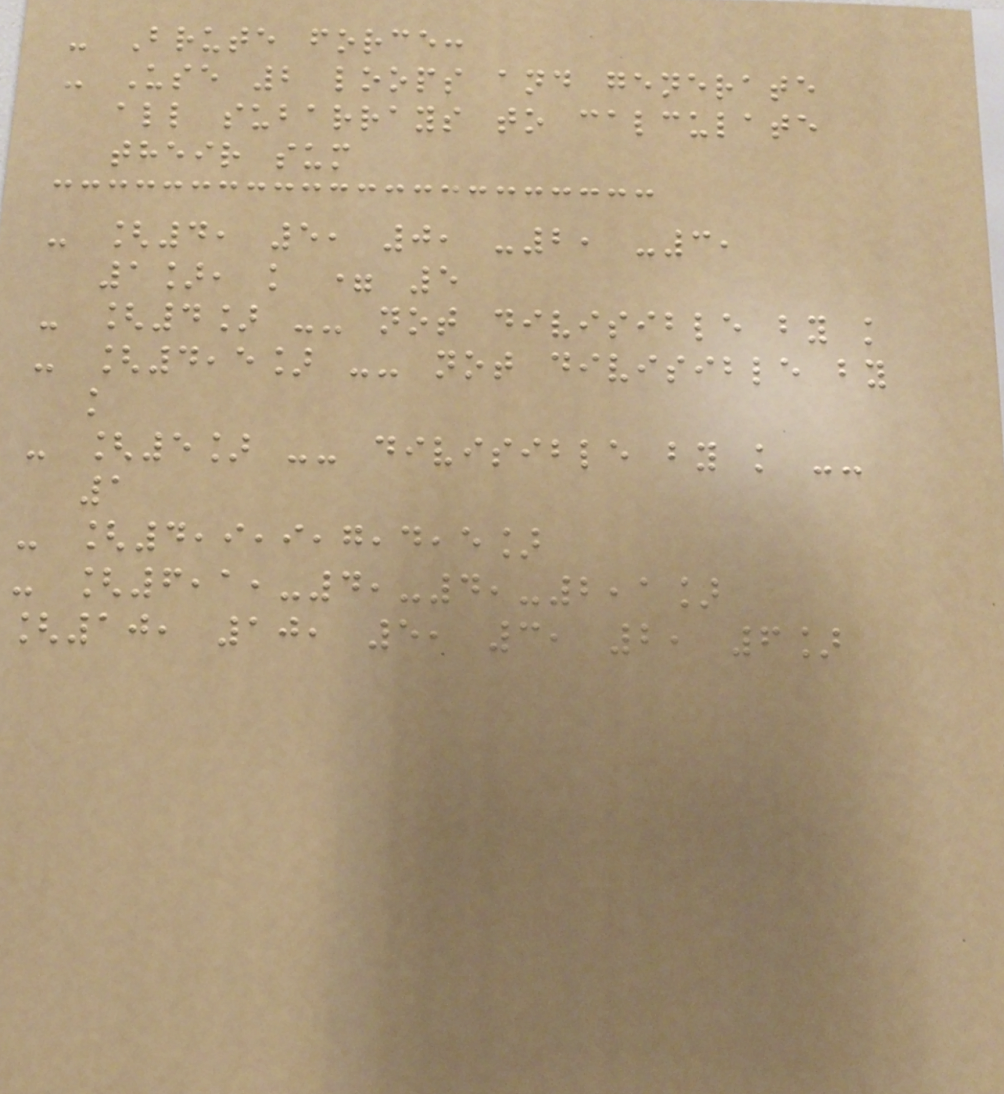- Brute force:
- Use 2 loops and generate
all subarrays to calculate
their sum
- [4, 5, 0, -2, -3,
1], k = 5
- [4] -- not divisible by k
- [4,5] -- not divisible by
k
- [5] -- divisible by k --
1
- [4,9,9,7,4,5]
- [6,1,-4,-4,-2,1]
[10, 10, 5, 3, 2, 6]
